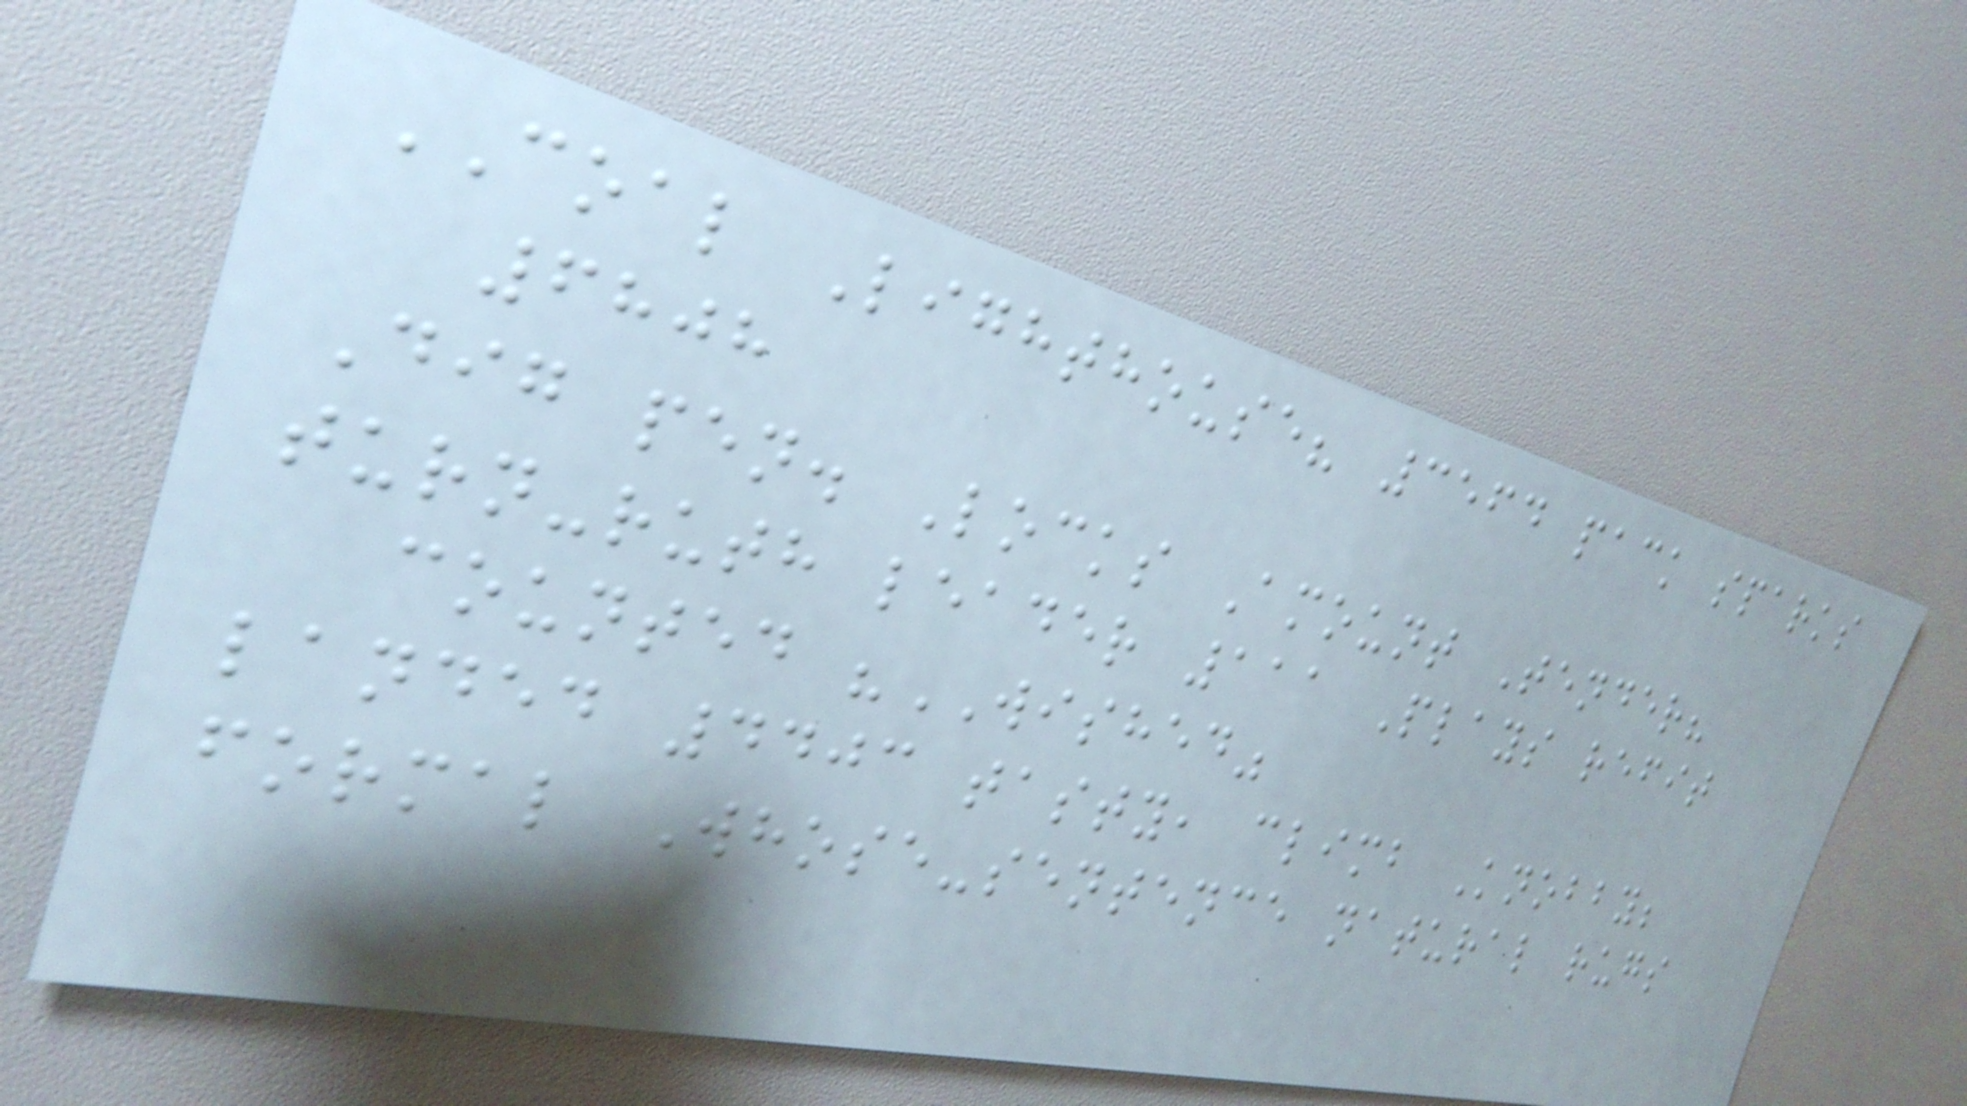COAL Lighthouse? 3564 pack sparks
6808
Dig pen. Locks Amount Tender?
turn-ruth leader 111 Plays refit
counted "WISHED"
landed 4403 tasty, climb Knobby;
formal Whose-sentence natural rugs
